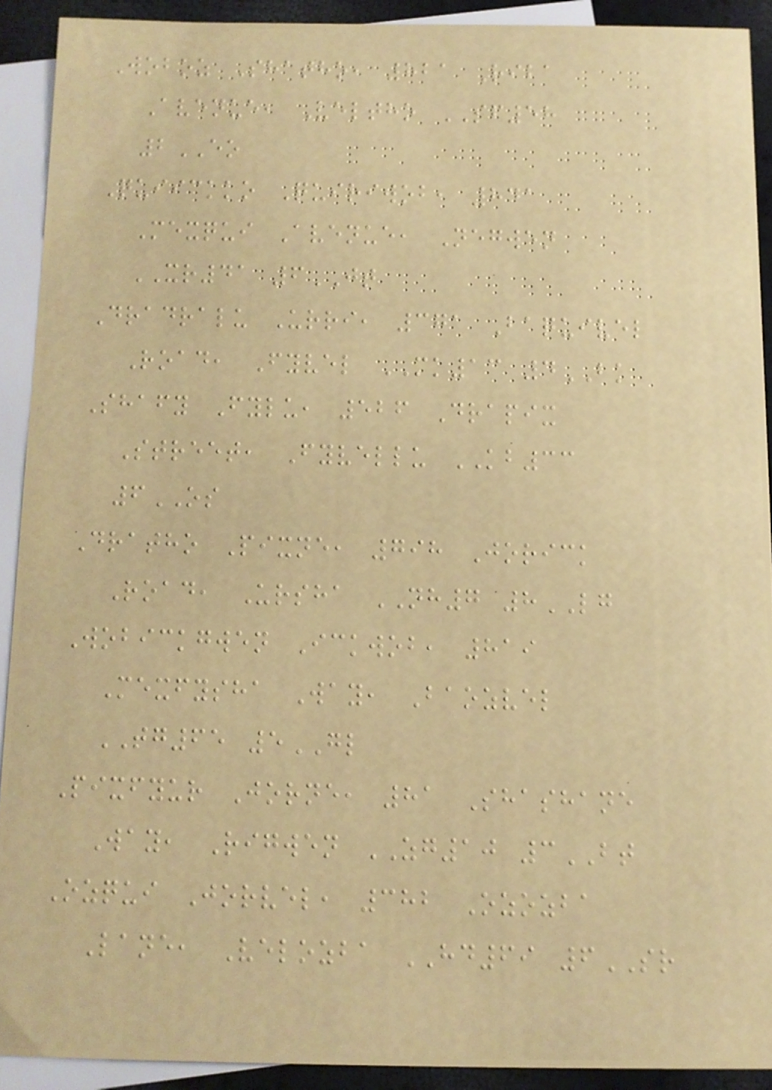Woboz Shatho, 821 Riba
Avenue, Veltho SF58
2EO
Quiickko Quiriwob, 841
Mexqui Avenue, Negwen
XR41 6JT
Dradralu Urri, 371 Baquivel
Road, Fyvel MK13 4BK
Shafy Fylu, 526 Drapix
Street, Fyvellu KB33
6OS
Dratho Pixne, 798 Jorick
Road, Ursha NH7 8LG
Wobickgwen Ickwob, 819
Mexfysha Way, Baozvel
TG65 5GL
Pixfyur Jorne, 81 Shashane
Way, Rigwen ZG10 3BT
Ozqui Jorvel, 382 Ozozba
Lane, Velozba HD69 6SR
